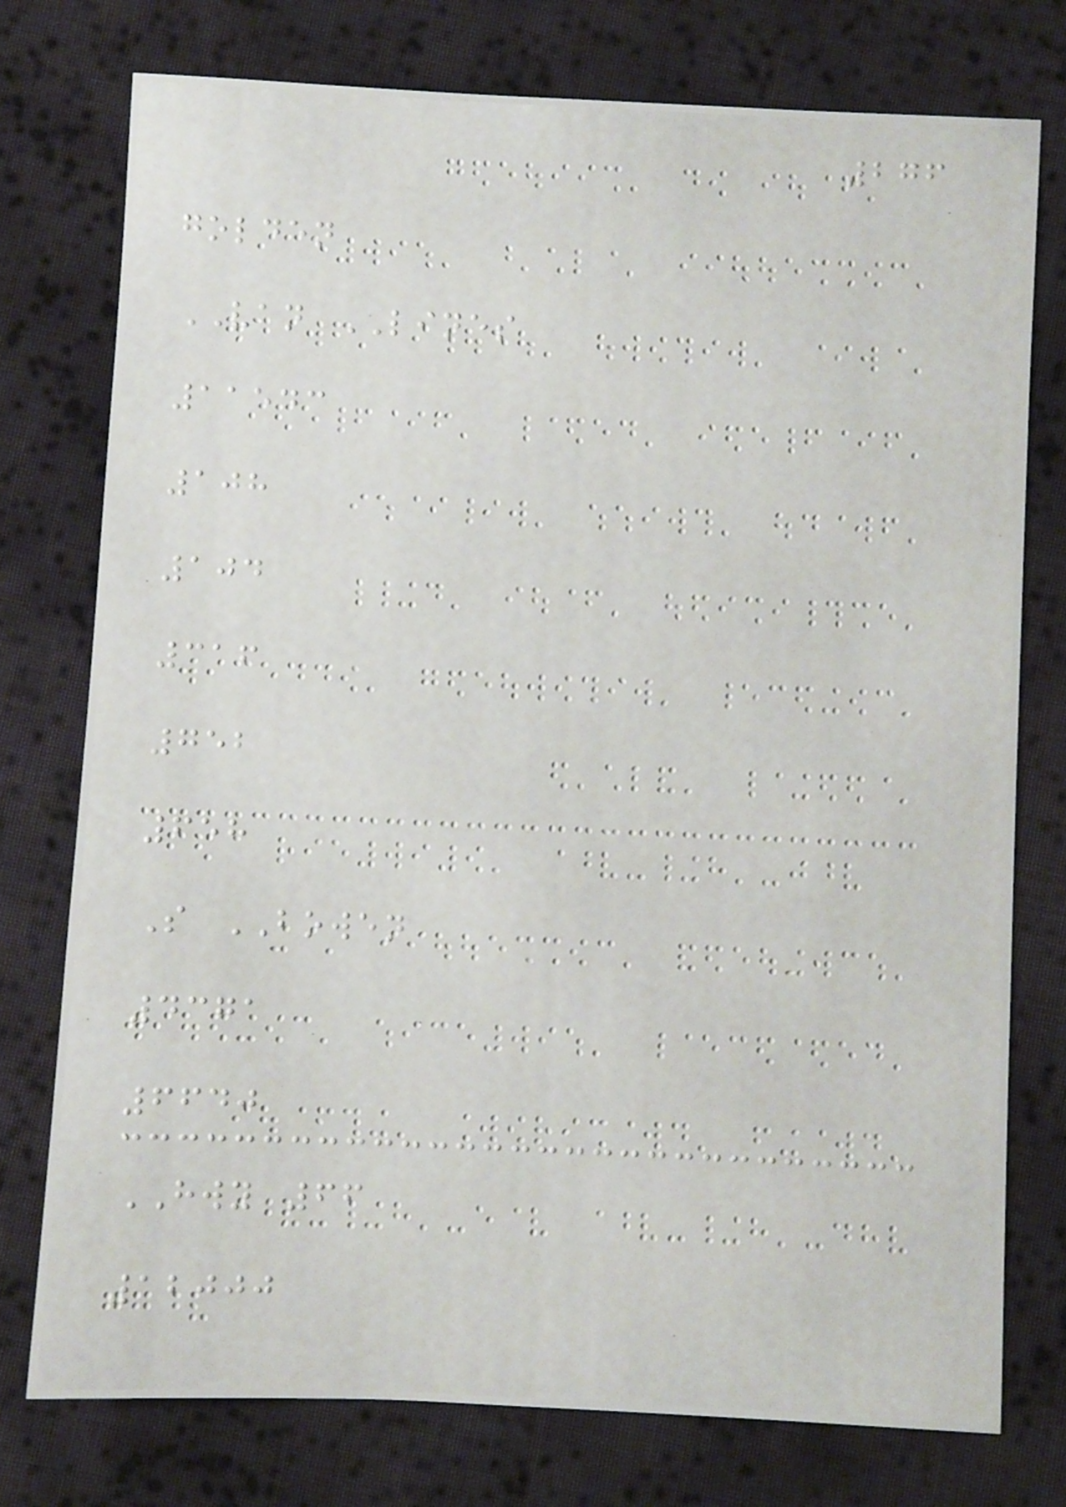276
golden
VAN LINES
11543
108
104
316
752
658
S BOWEN
4371
6640
HWY 66
12000
